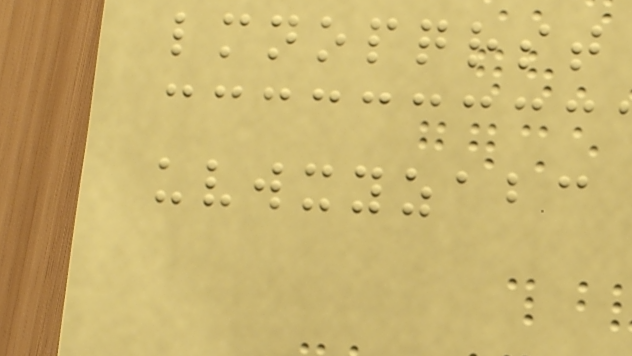lmnopqrst
uvwxyzabc
